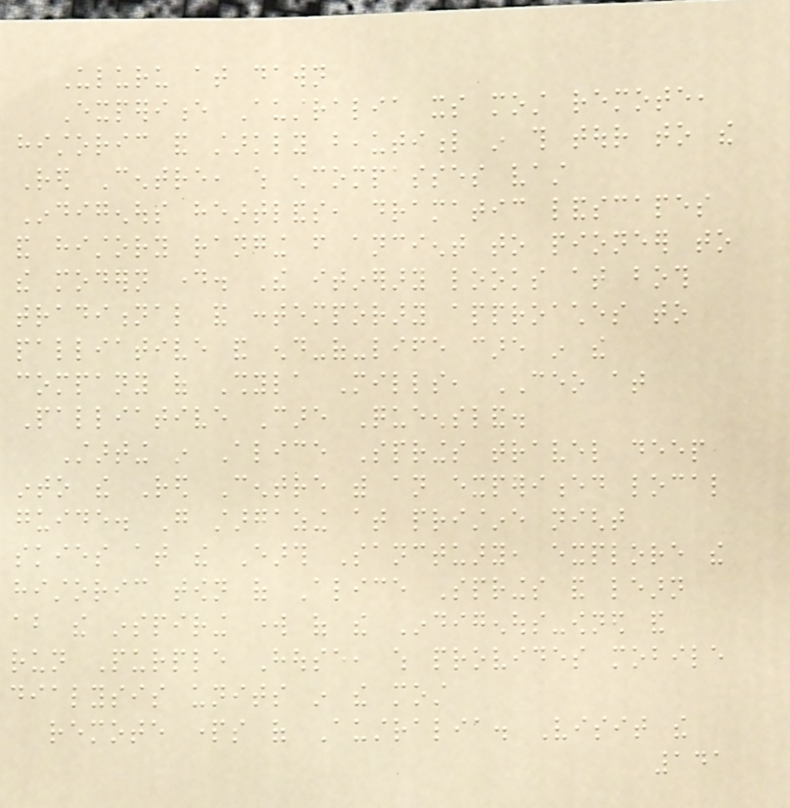Uluru at dawn
Experience Australia its most remote,
historic and starkly beautiful in this tour to the
Red Centre, which encompasses vast
Indigenous heartlands, dramatic landscapes
and history ranging from ancient to pioneer to
the modern day. The itinerary looks at both
traditional and contemporary approaches to
palliative and end-of-life care in the
company of Shyla Mills, CEO at
Palliative Care Queensland.
Starting in Alice Springs travel deep
into the Red Centre with an experienced local
guide. Go stargazing at pristine night
skies at the Earth Sanctuary, explore the
historic town of Alice Springs and learn
about the inspiring work of the Indigenous-owned and
run Purple House, which provides mobile
dialysis units in the most
remote parts of Australia. Visit the
141
